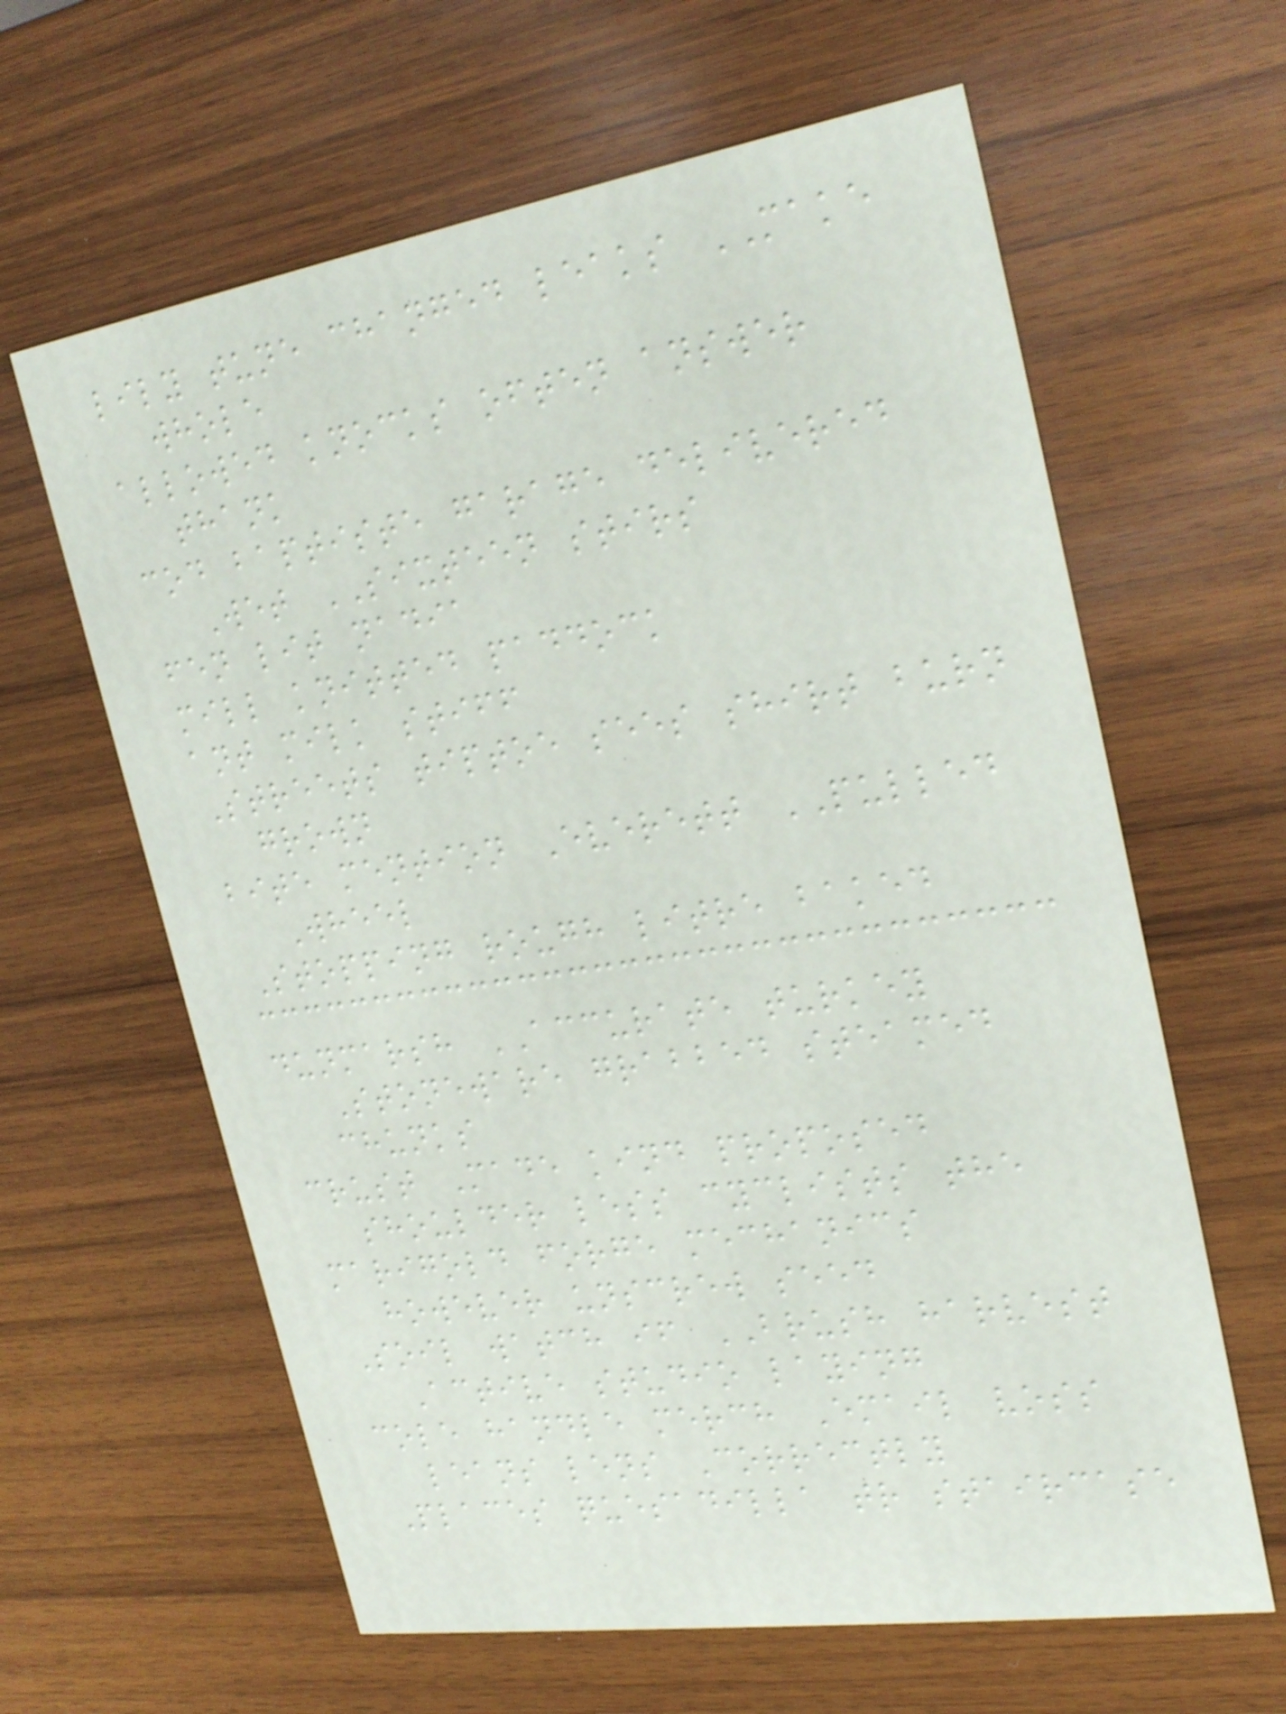lily tune changed leaks MAKE
whole
allowed knocks often answer
thank
cod baptiste garage delivered
Wet SIXTEEN stirs
fen lit nadia
mill knitted paddock
ant milk stiff
Streets tiptoe sees shirt burn
grown
bite mention Everett PULLED
Wheel
Stopping rough litre baked
dunmarsh ACCURATE turkey
Stoneware grabbed steamed
chunks
crust Made kind proposed
shoulder less cyclists the
marigold forge mechanics
however unscrew seed
Soil watch if BRUSH harvest
Active studio laying
cole handle merch Email voss
leans lens Correctly
Places quesadilla tr staircase
